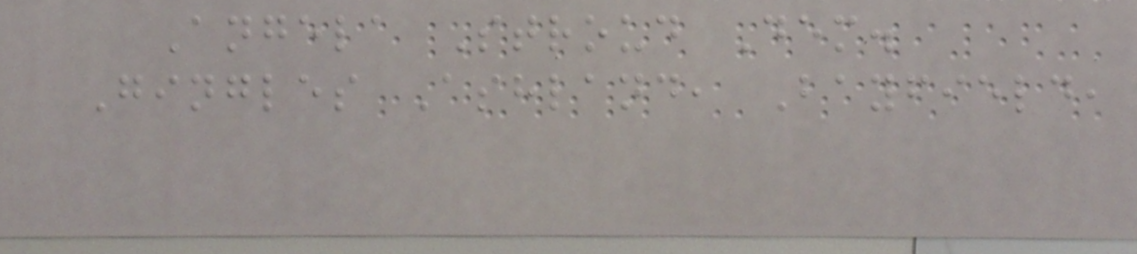Angela Stroud Dem.
Gingles Ashland, Bayfield,
